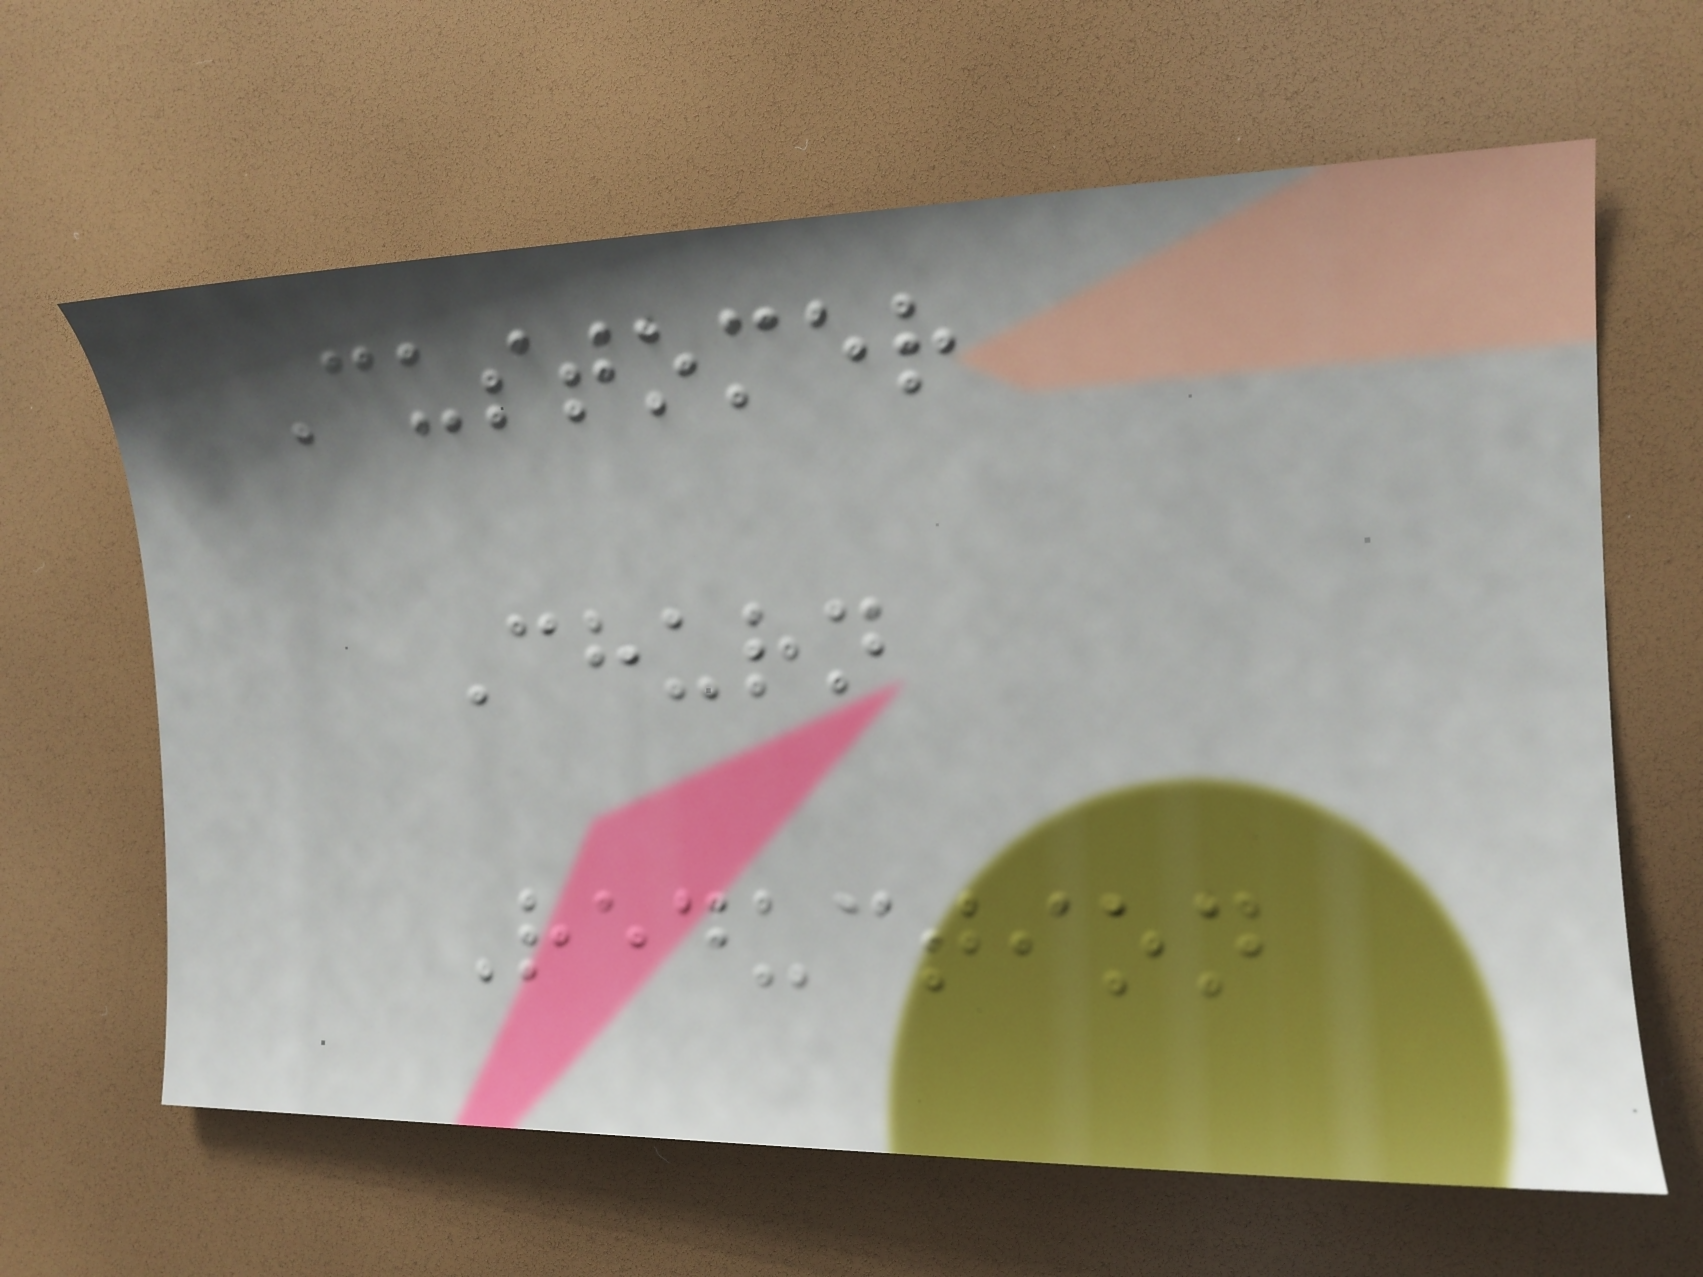Customer
Churn
Reduction
